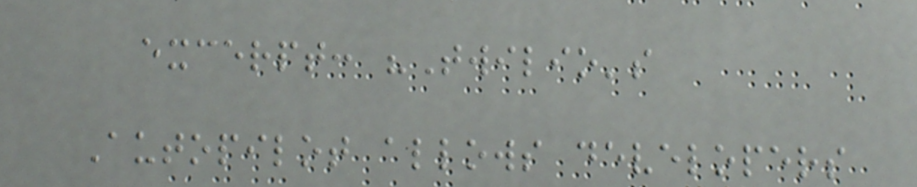excerpt: "Twilio's
Autopilot allows developers
